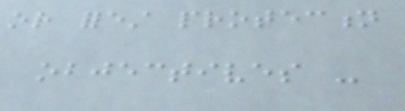or forest protection
objectives -
